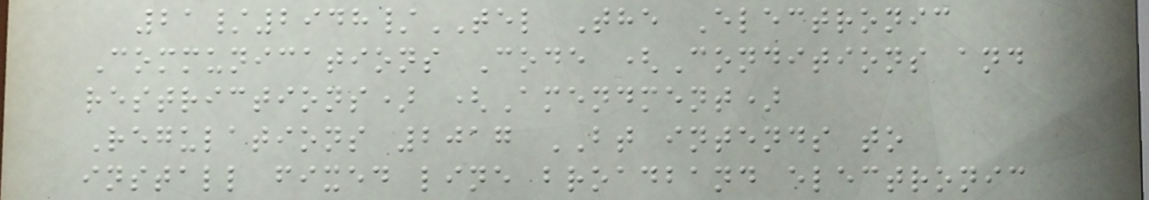21/2948/TEL The Electronic
Communications Code (Conditions and
restrictions) (Amendment)
Regulations 2017 BT intends to
install fixed line broadband electronic
